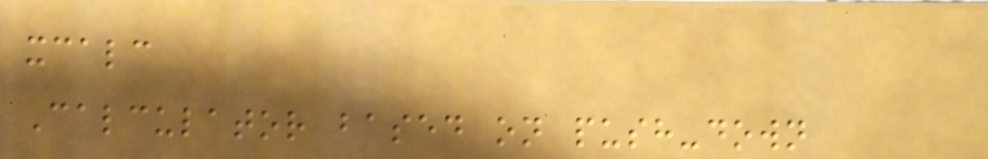xcalc
Calculator based on push-down
